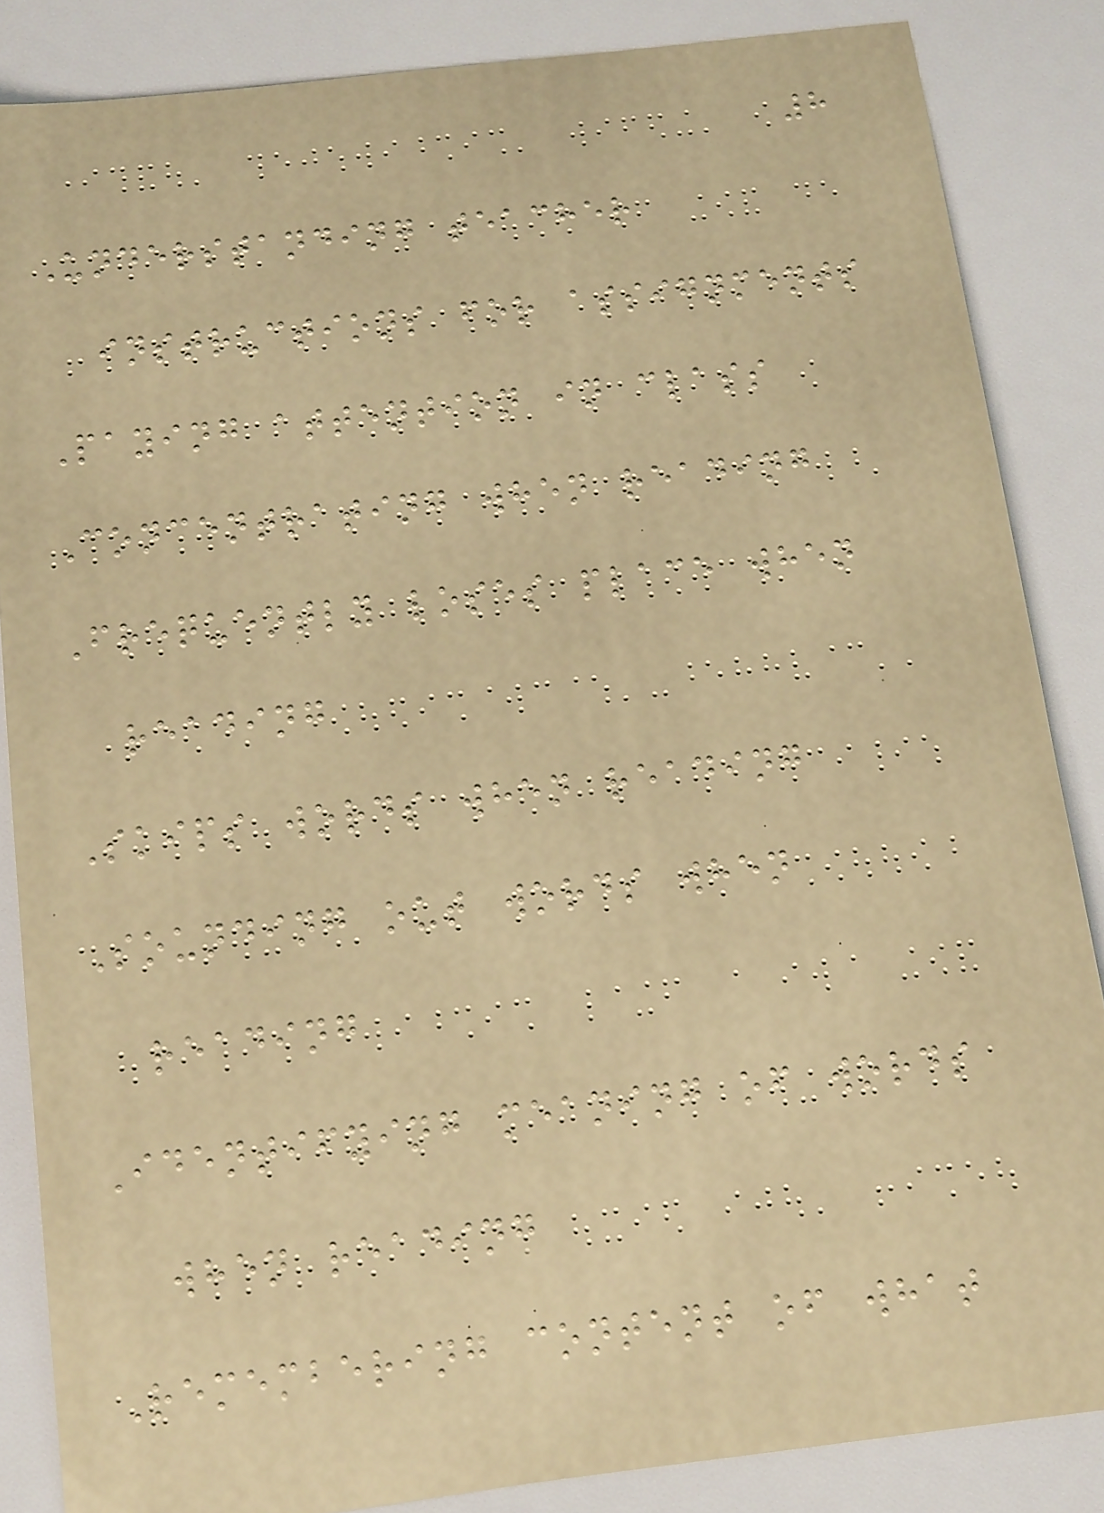8
Understanding teacher
instructions for assignments
Paying attention in class
Concentrating when reading
Frequently loses place when
reading
Skips words when reading
Sounding out words when
reading
Identifying meaning of words
when reading
Remembering content of what
